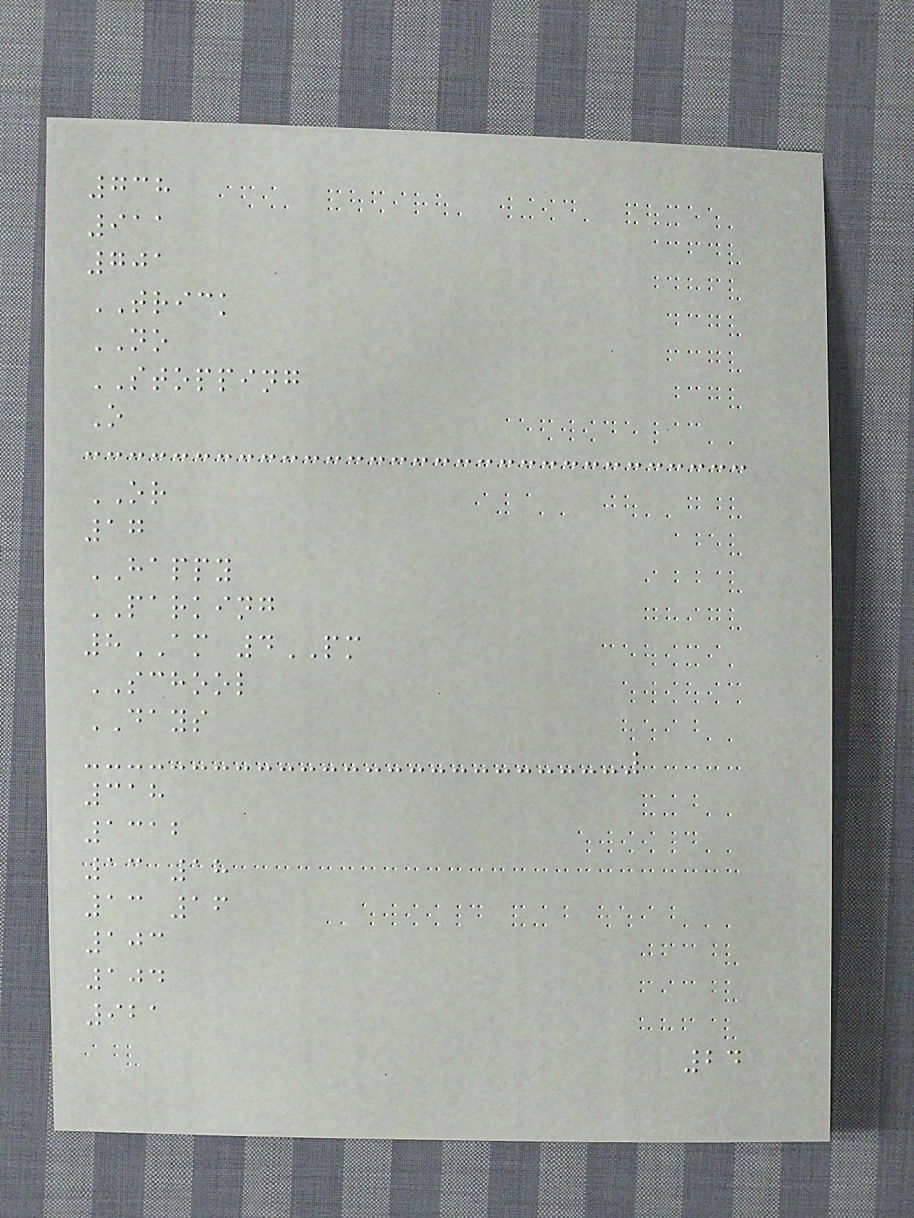738
911
701
TRICK
NO
STOPPING
O
OR
17
HAPPY
PARKING
8AM 4PM
SCHOOL
DAYS
318
1312
13 18
13 16
103
104
921
24
